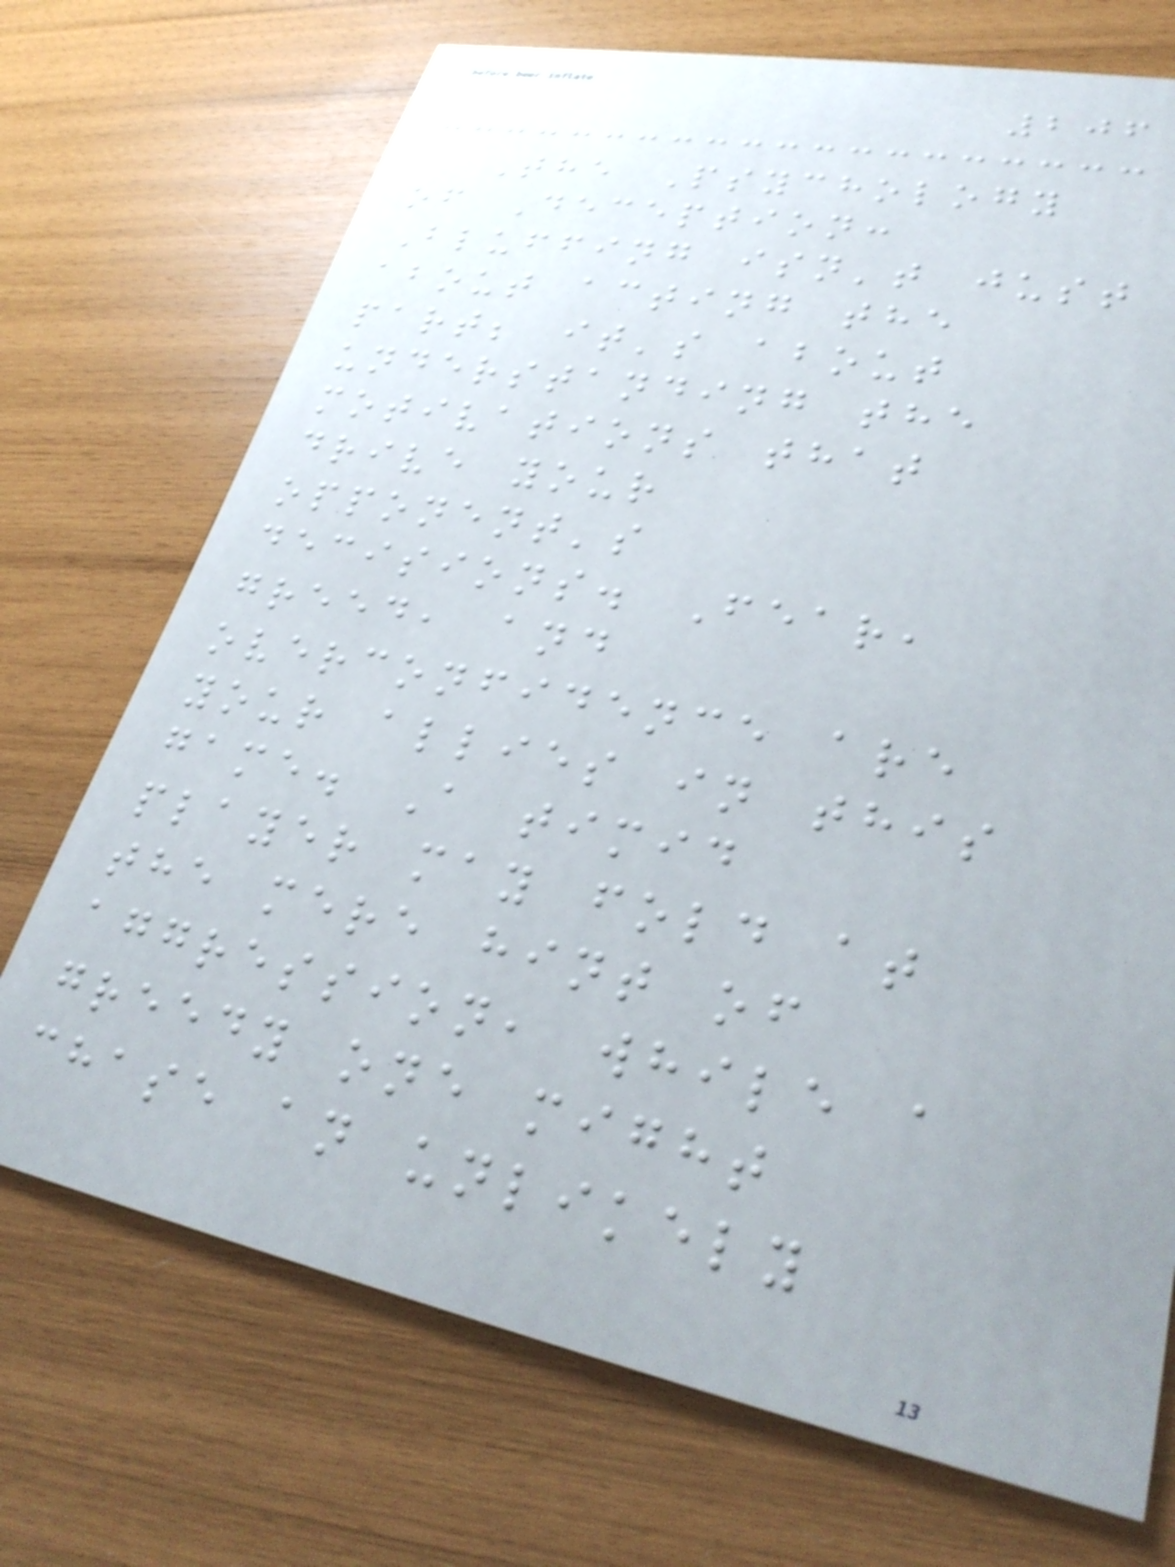206
The Psychology
of Deception:
Bluffing isn't just
about acting the
part; it's about
understanding the
motivations that
drive your
opponent's
decisions. Fear,
greed, and
overconfidence are
your allies in this
game. A timid
player may fold at
the mere hint of
aggression, while a
greedy one might
chase an unlikely
